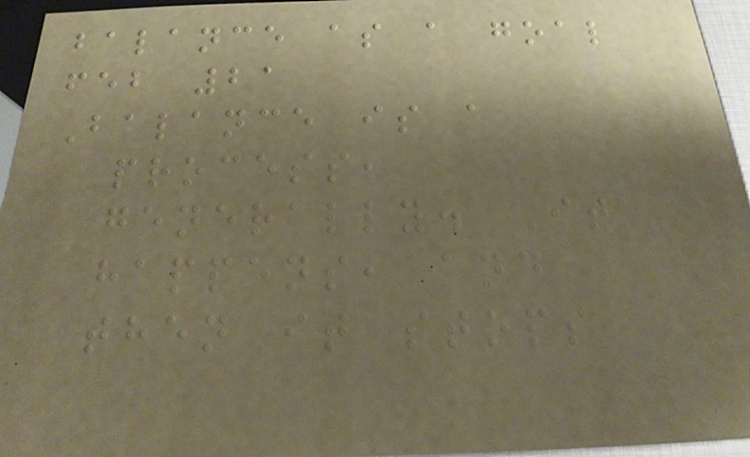balance as a goal
feb 21
Balance is a
process,
generally. It
happens, and
then it stops
